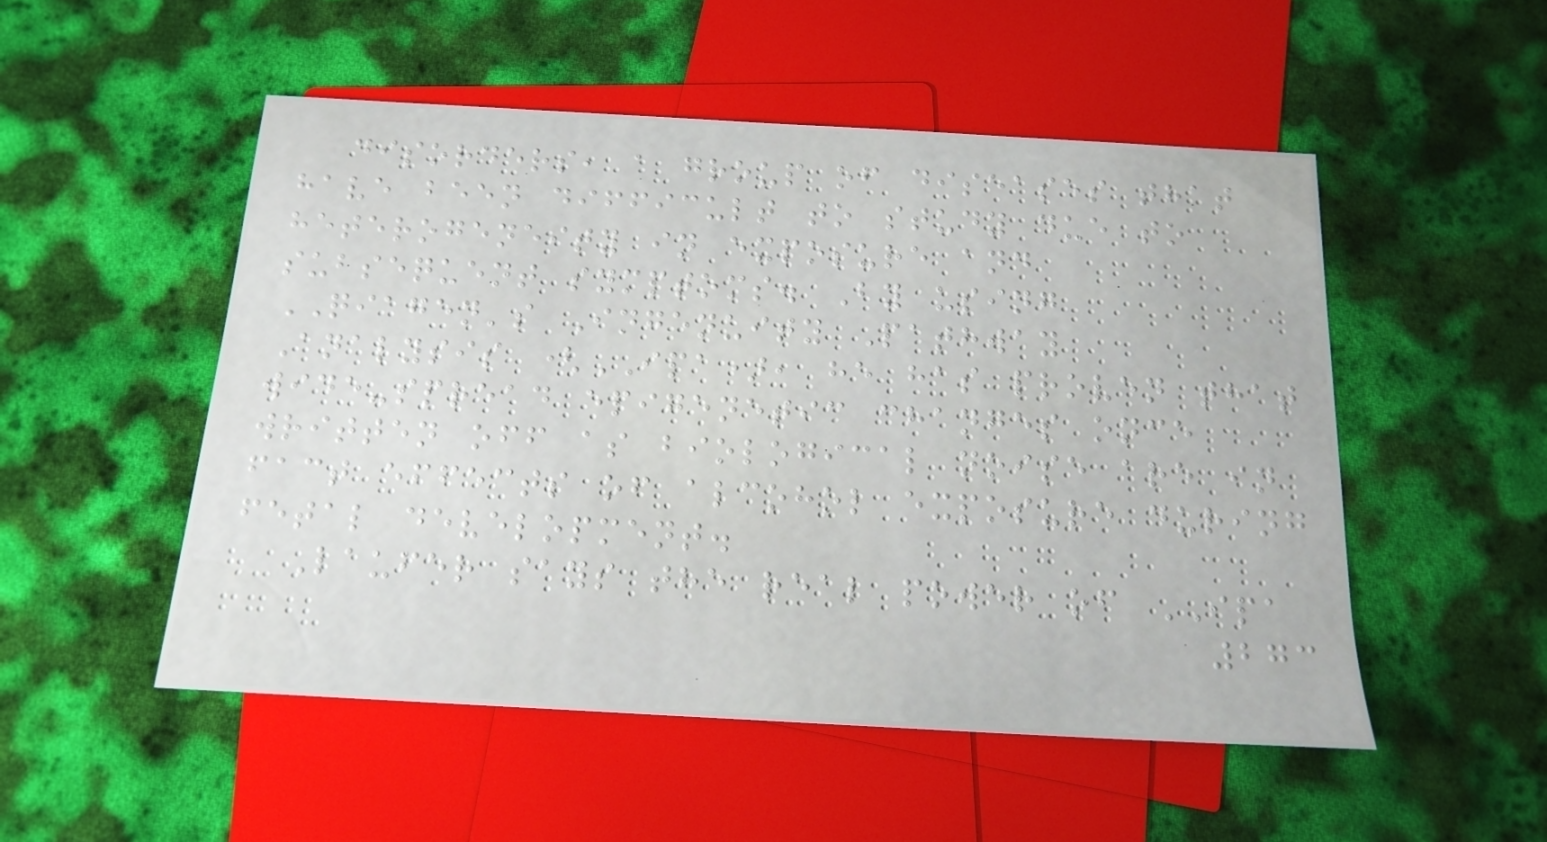disorders, a group of diseases that
have been difficult to study due to
heterogeneity in exposure and
subsequent symptoms. By using
QIAGEN's Ingenuity Pathway
Analysis (IPA), he has proven that
wide-spread epigenetic changes once
written off as biological noise are in
fact effects of alcohol exposure during
fetal development.
Laufer says the real power of IPA
273
